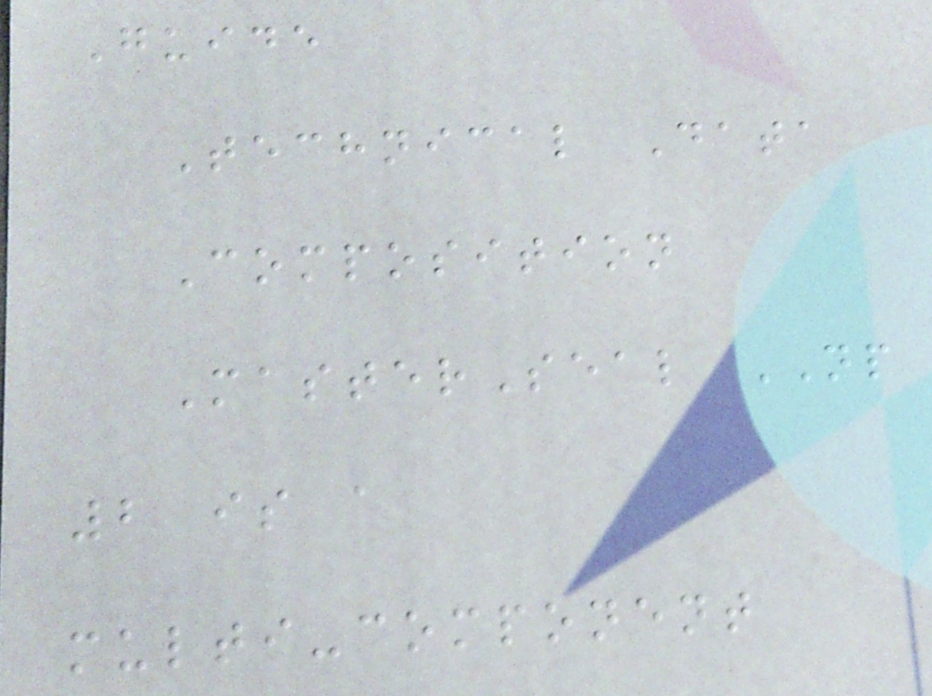Guide
Technical Data
Composition
MasterSeal NP
2 is a
multi-component
